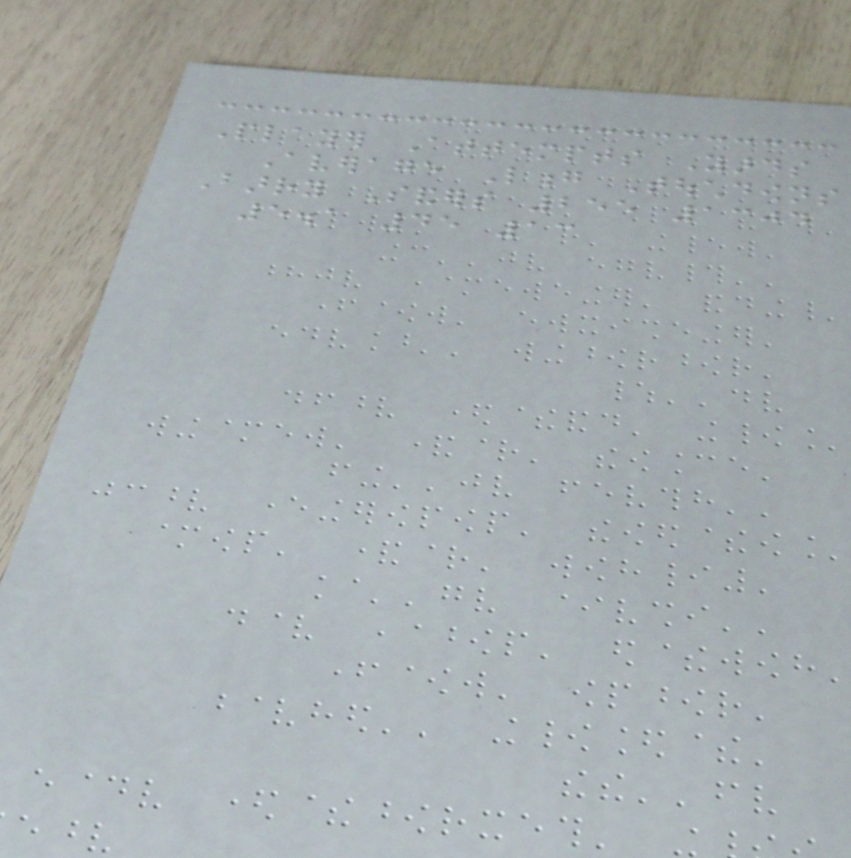Player Attempts Yards
Average Long Touchdowns
Barry Sanders 255 1304
5.1 45 13
